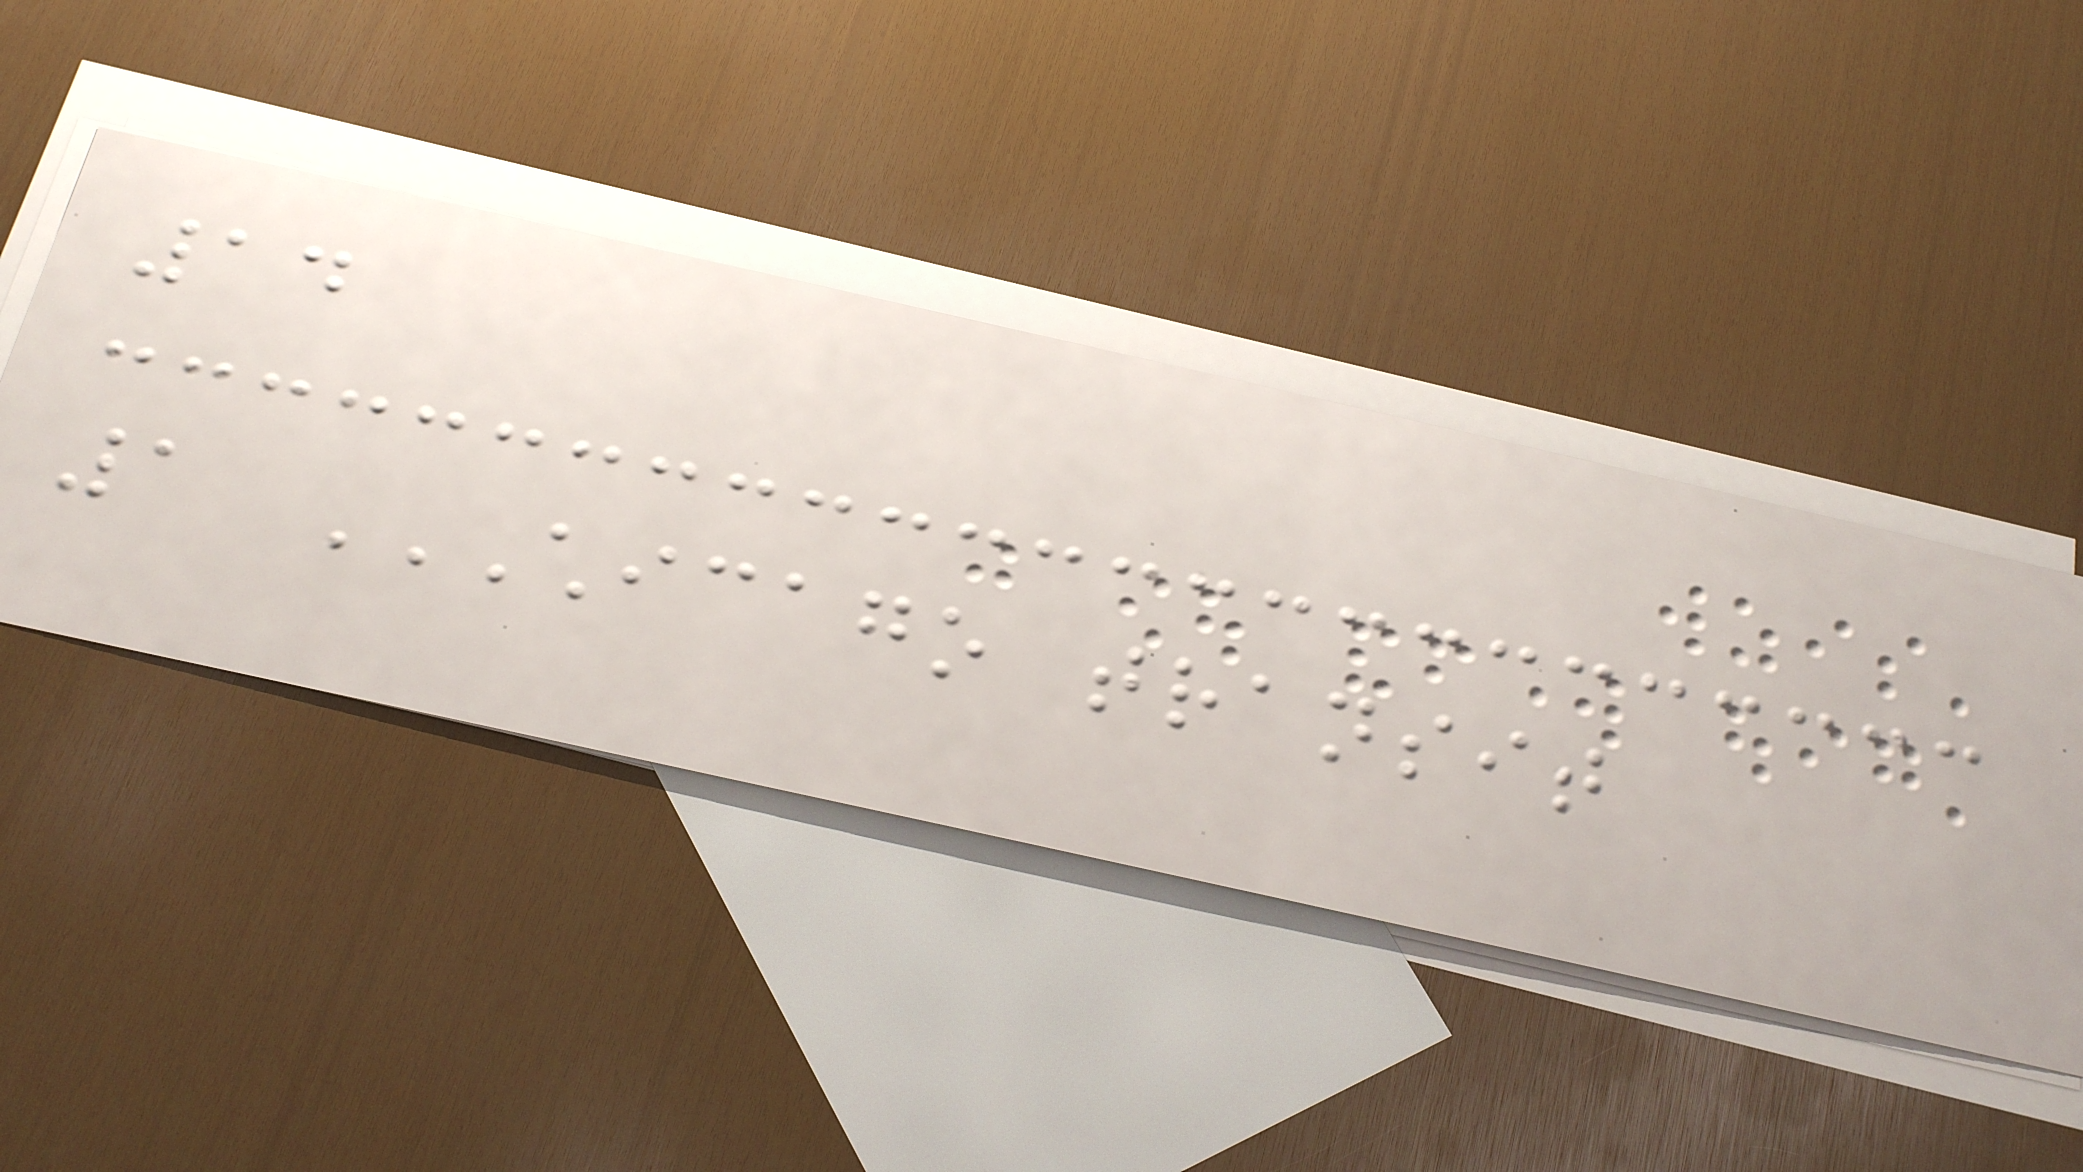14
1 CHICAGO TRANSIT
